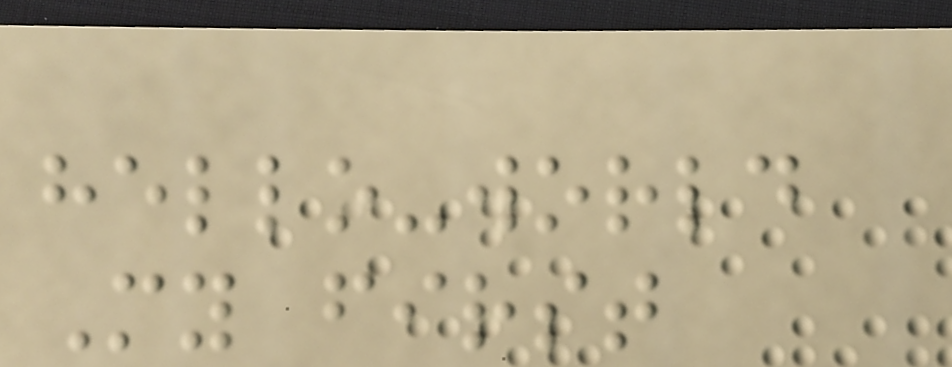hello-world
My first
